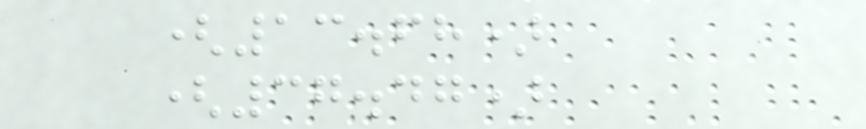(13.68)
(37.47)
